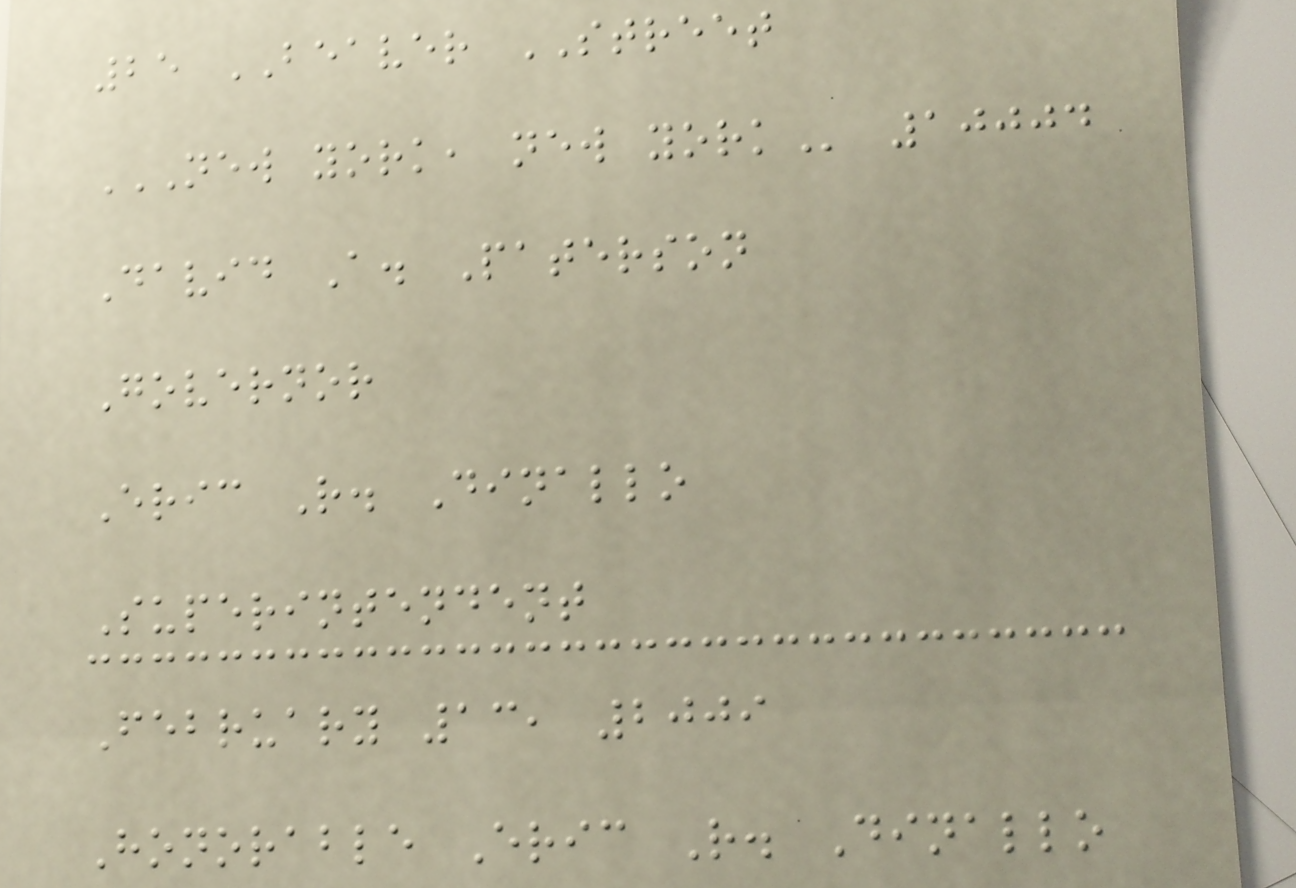25 BEAVER STREET
NEW YORK, NEW YORK 10004
David A. Paterson
Governor
Eric R. Dinallo
Superintendent
February 13, 2009
Honorable Eric R. Dinallo
